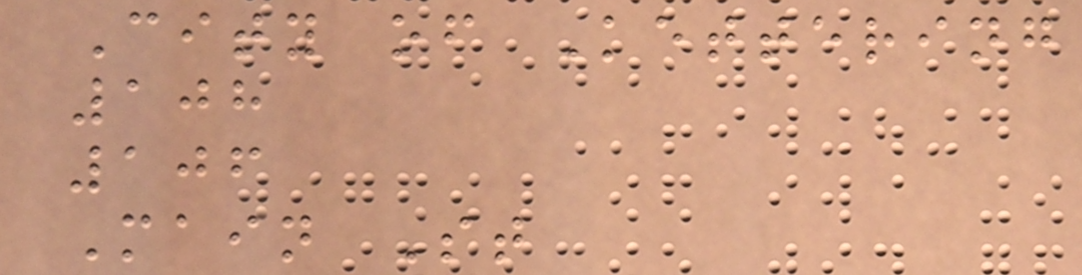City of Kettering
108
106
Main St
